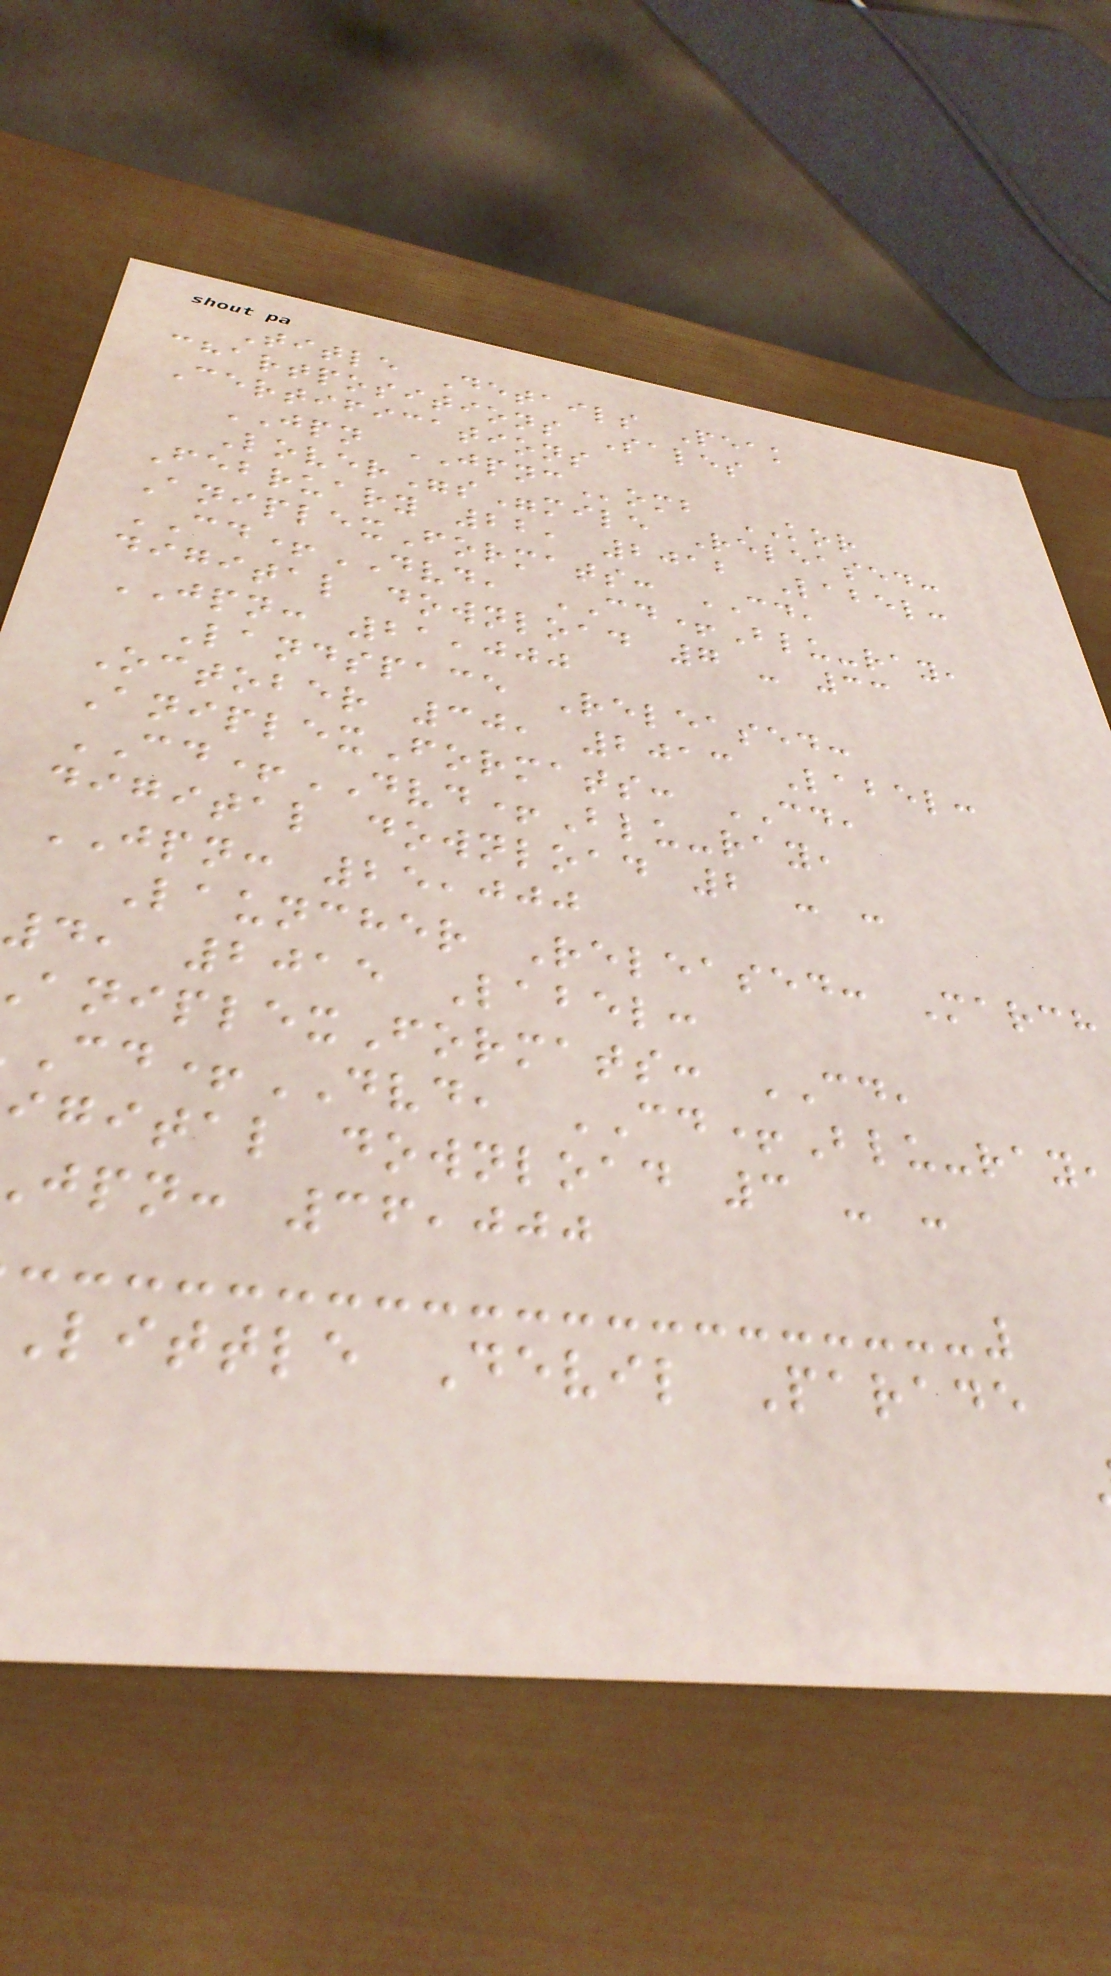Title Details Peak
chartpositions Sales
Certifications
JPN JPNComb KOR
Lover"s"mile Released:
February 22, 2012 Label:
AniplexFormats: CD,
CD+DVD, CD+Blu-ray,
digital download 7 - 33
JPN: 21,000
Landspace Released:
October 30, 2013 Label:
AniplexFormats: CD,
CD+DVD+Blu-ray,
digital download 2 - -
JPN: 25,000
Launcher Released: March
4, 2015 Label:
niplexFormats: CD,
+DVD, CD+Blu-ray
igital download 3 - -
jpn: 36,000
Little Devil Parade
